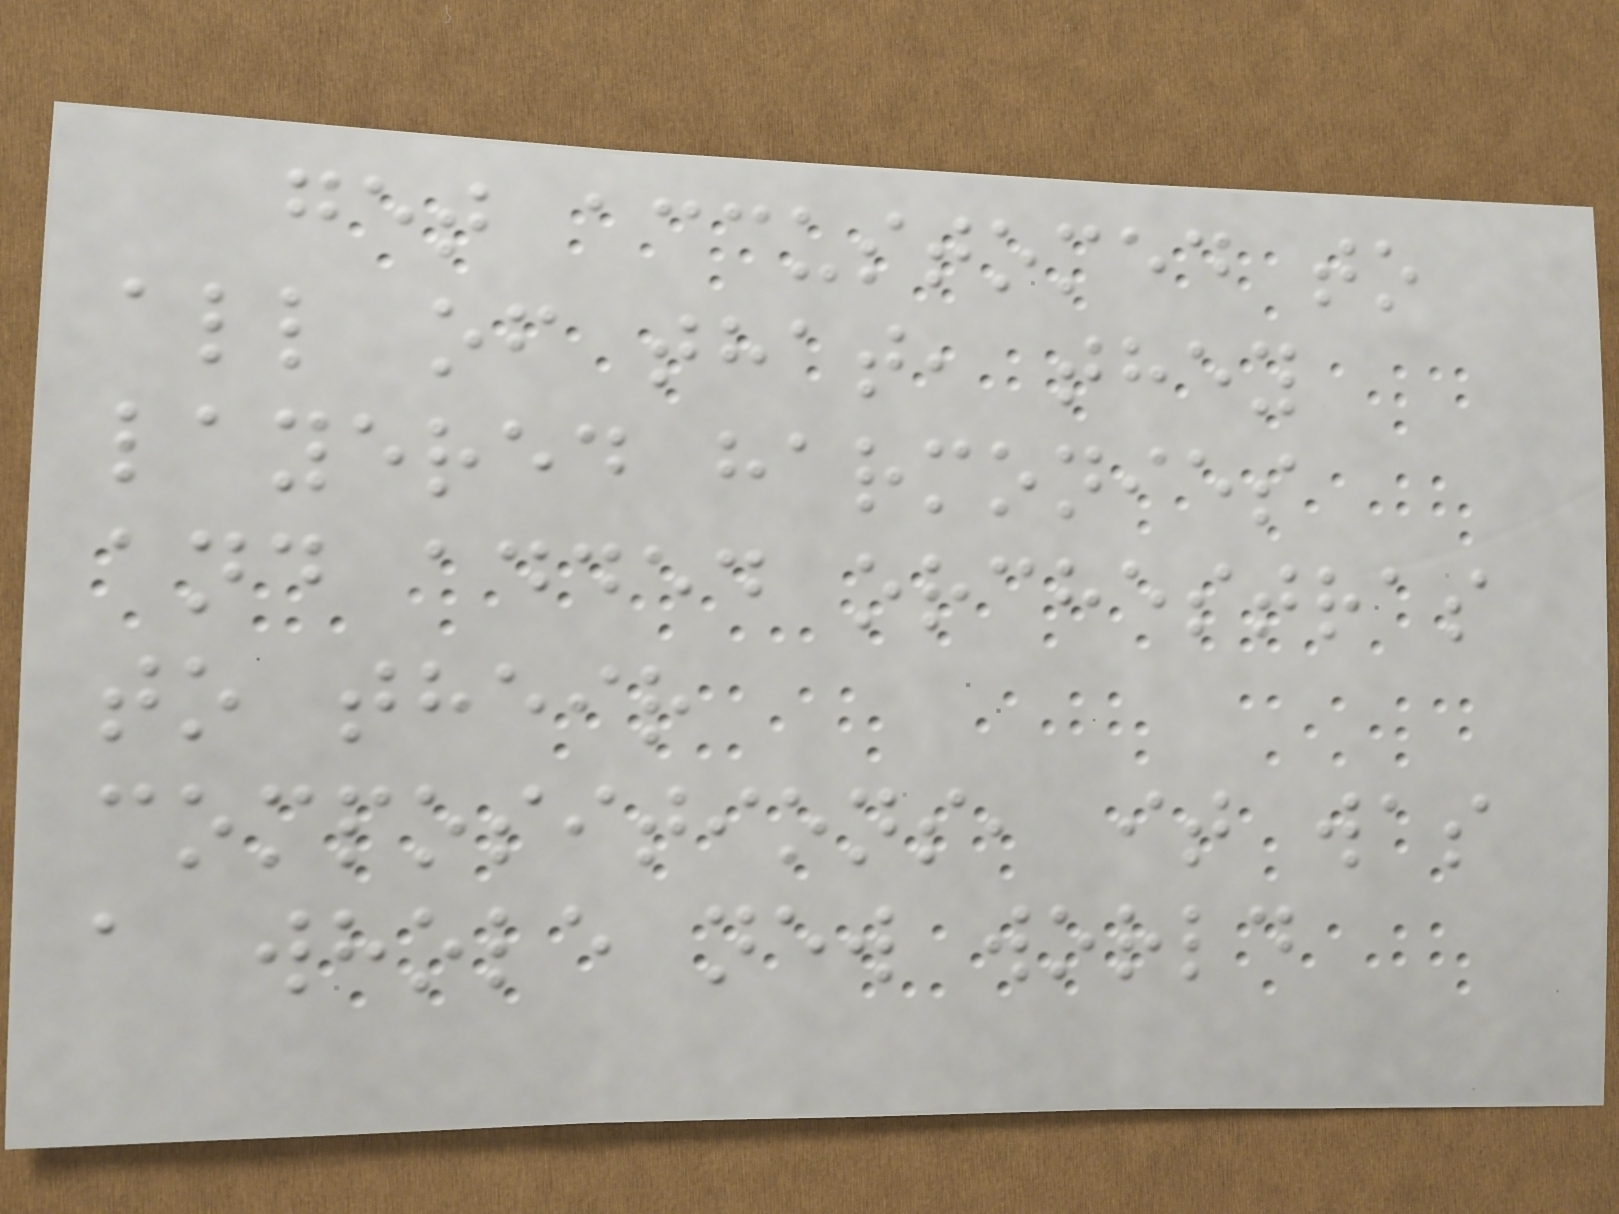get accustomed to
all of that, they
layered harmonies
and added orchestras
to their
compositions, it was
a whole new world
